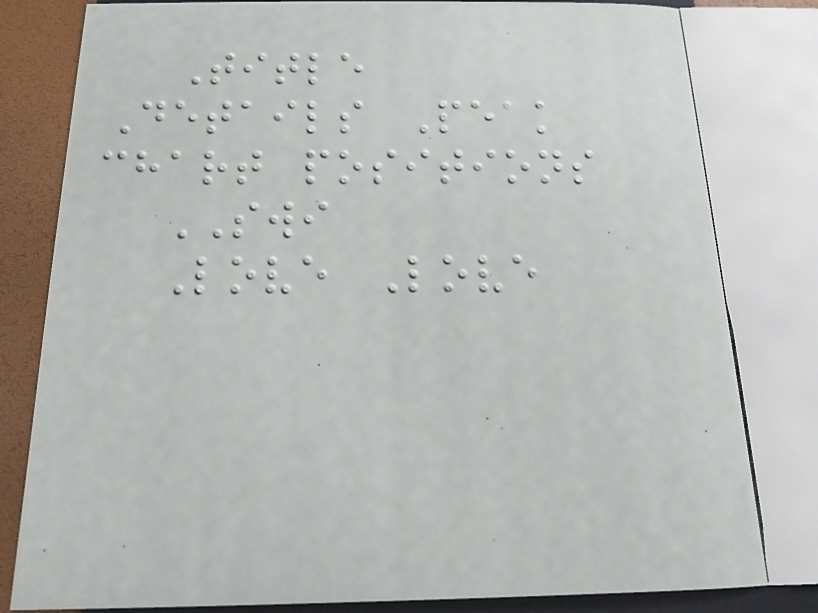Title
Details Peak
chart positions
SWI
Love Love
